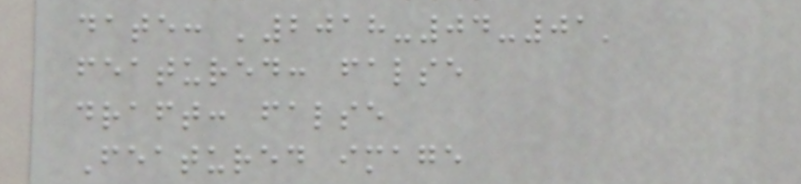date: '2018-04-01'
featured: false
draft: false
Featured image
